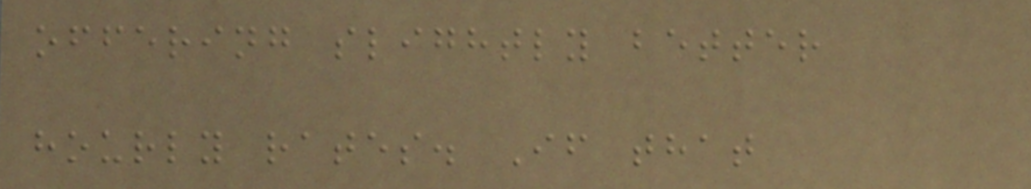offering slightly better
hourly rates. If that
